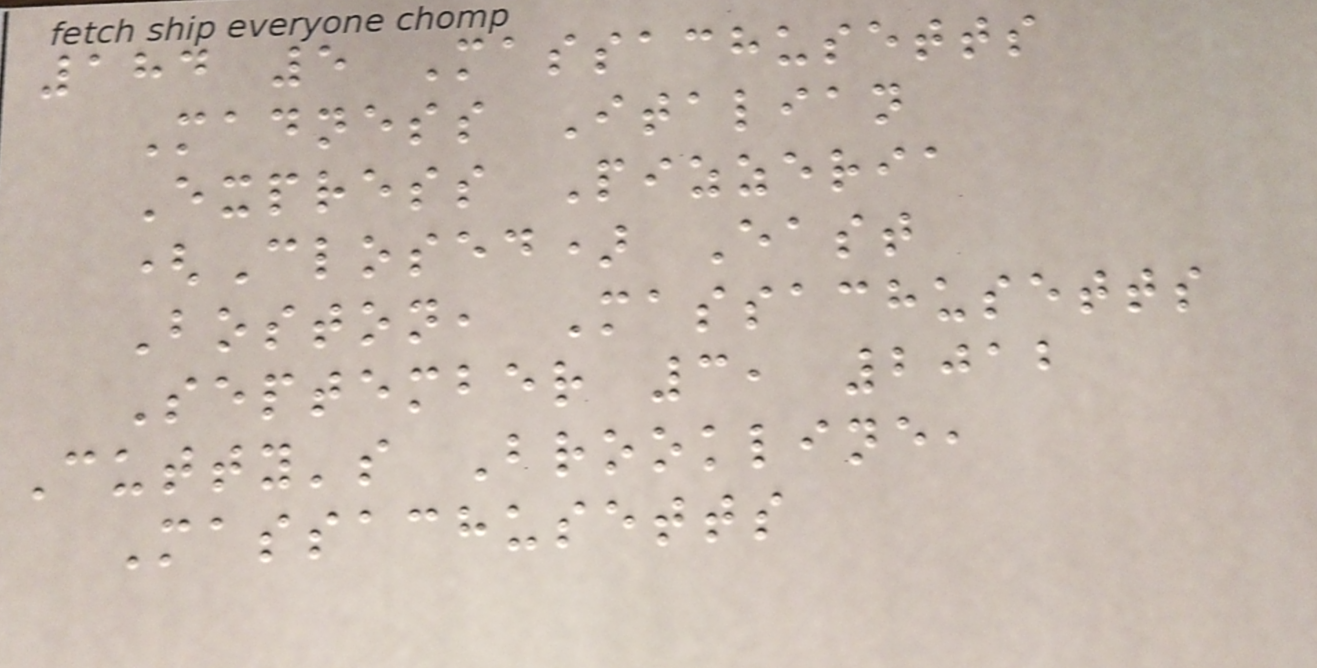184 5 Massachusetts
Madness Italian
Express Pizzeria
(Closed) East
Boston, Massachusetts
September 3, 2012
Cutty's Brookline,
Massachusetts
